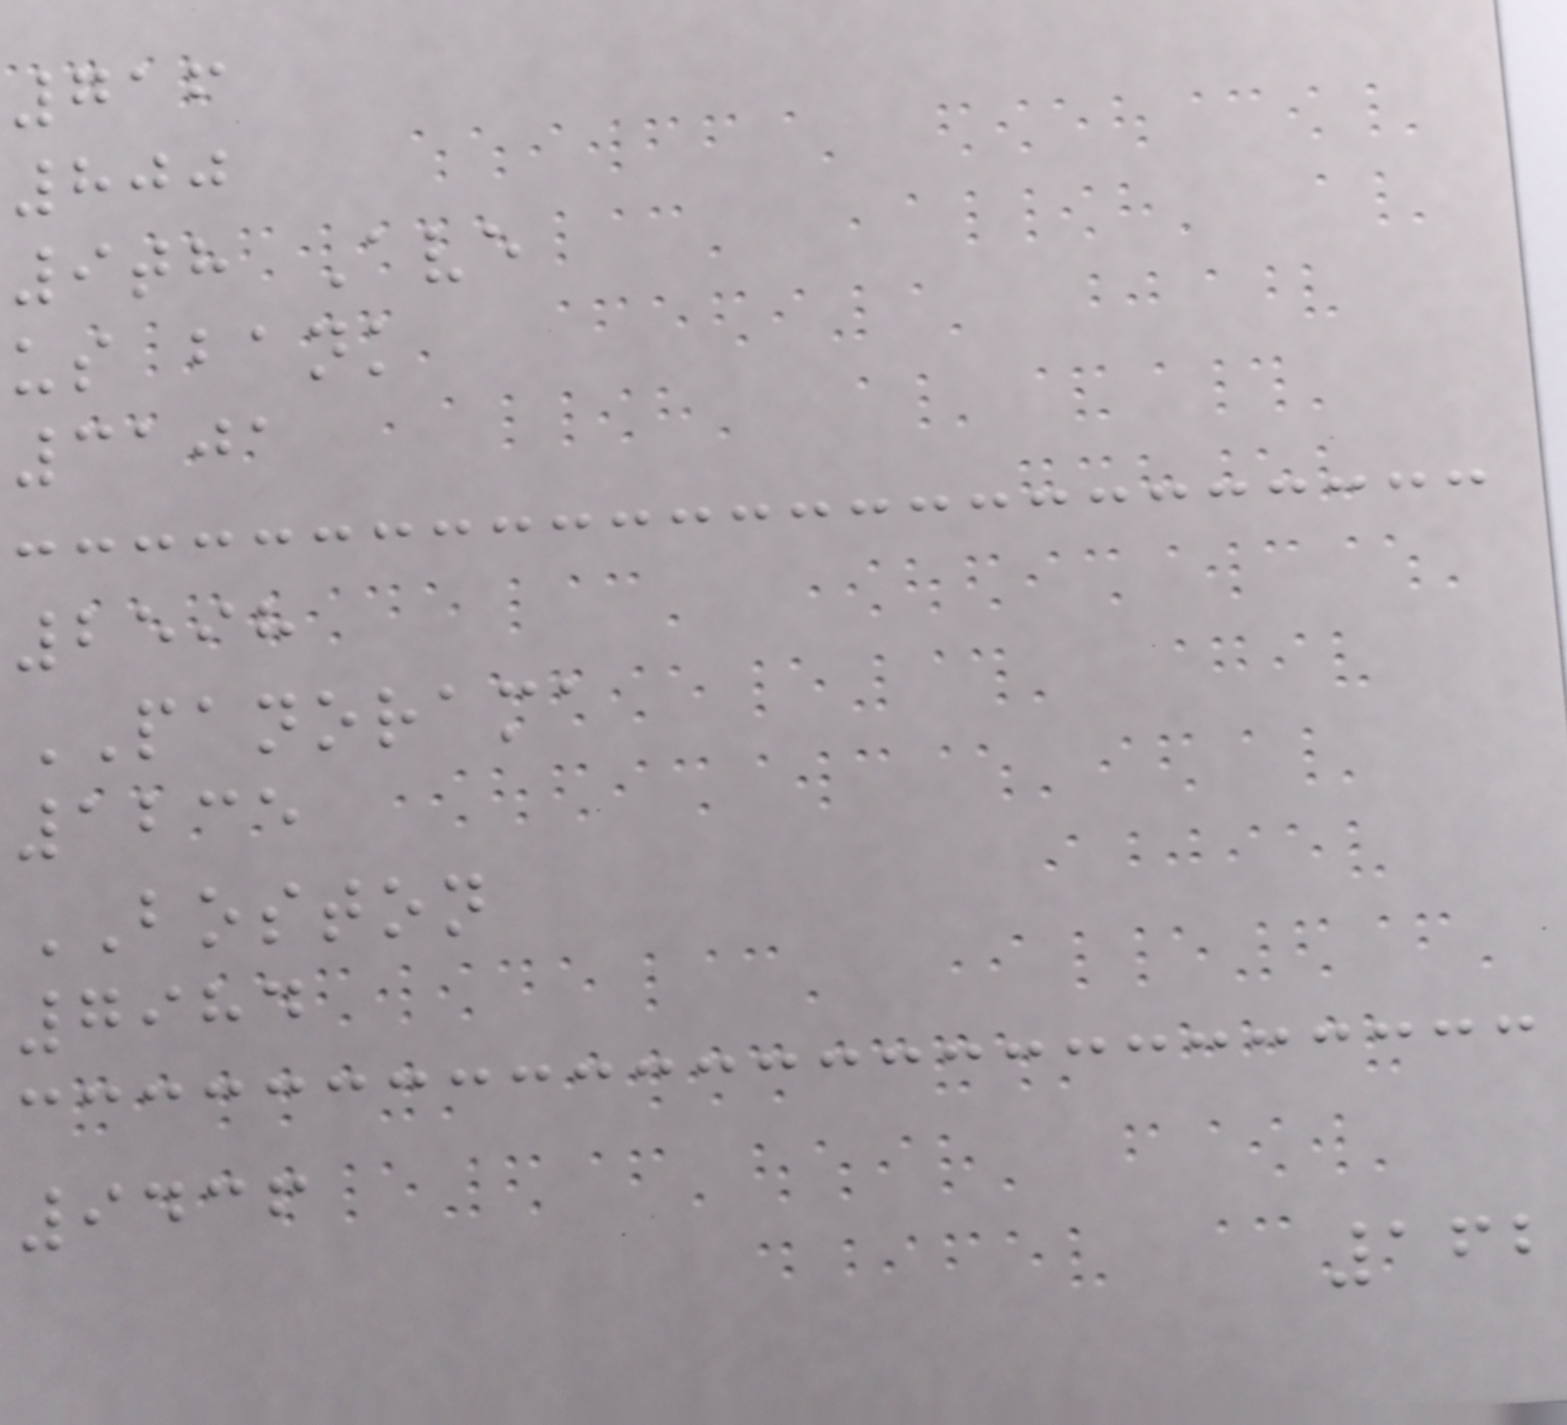716
800
9th Ave
us bank
3101
2598
PANORAMA
1235
BOSTON
7984
9436
162
